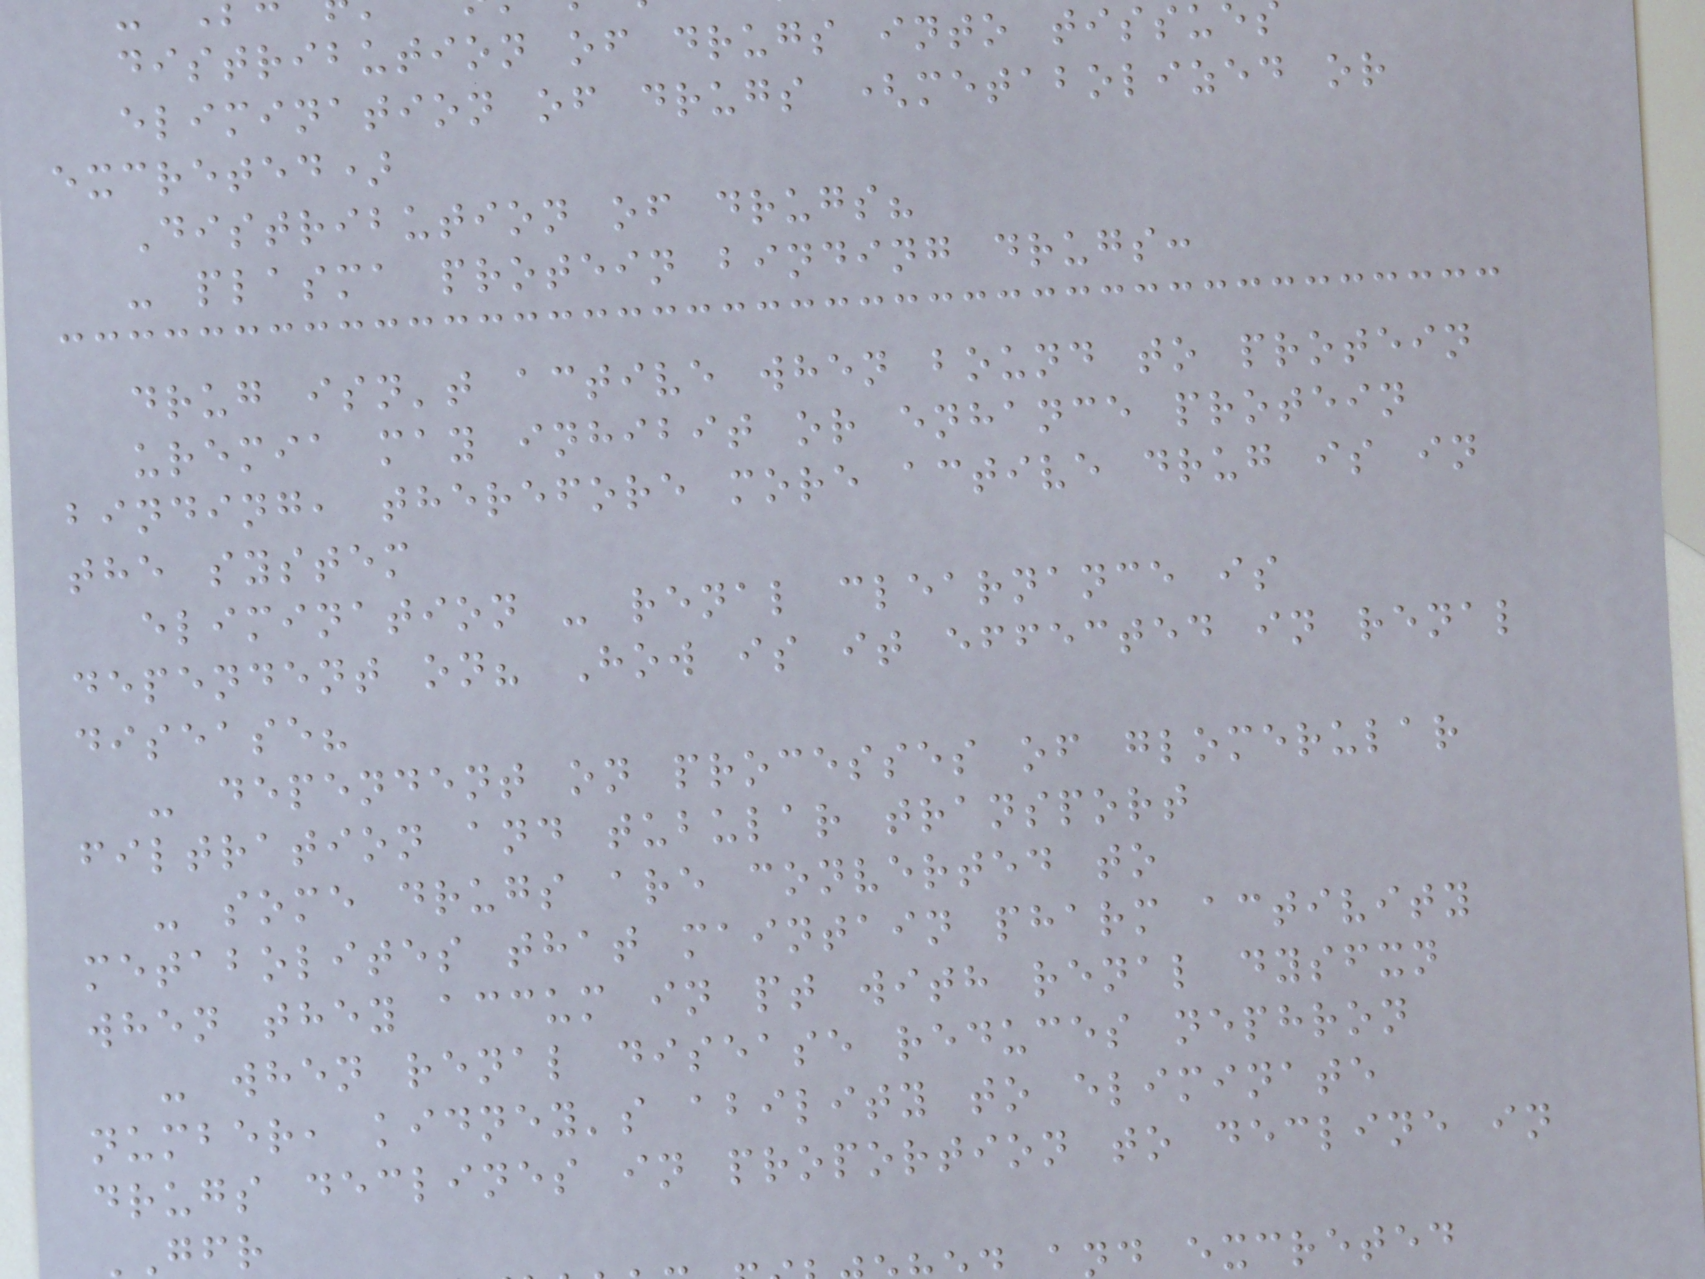distribution of drugs into tissue
elimination of drugs (metabolized or
excreted)
Distribution of drugs?
- plasma protein binding drugs:
drug isn't active when bound to protein
uremia may inhibit or enhance protein
binding, therefore more active drug is in
the system
elimination - renal clearnance is
dependent on? How is it effected in renal
disease?
- dependent on processes of glomerular
filtration and tubular transport
- some drugs are converted to
metabolites that maintain pharm activity
when they accum in pt with renal dysfxn
- when renal disease reduces nephron
number, kidney's ability to eliminate
drugs declines in proportion to decline in
d excreted
